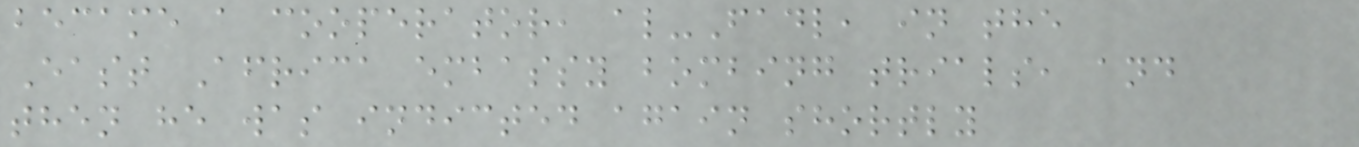became a cooperator, al-Fadl, in the
East Africa embassy bombing trials, and
then he was indicted again shortly
